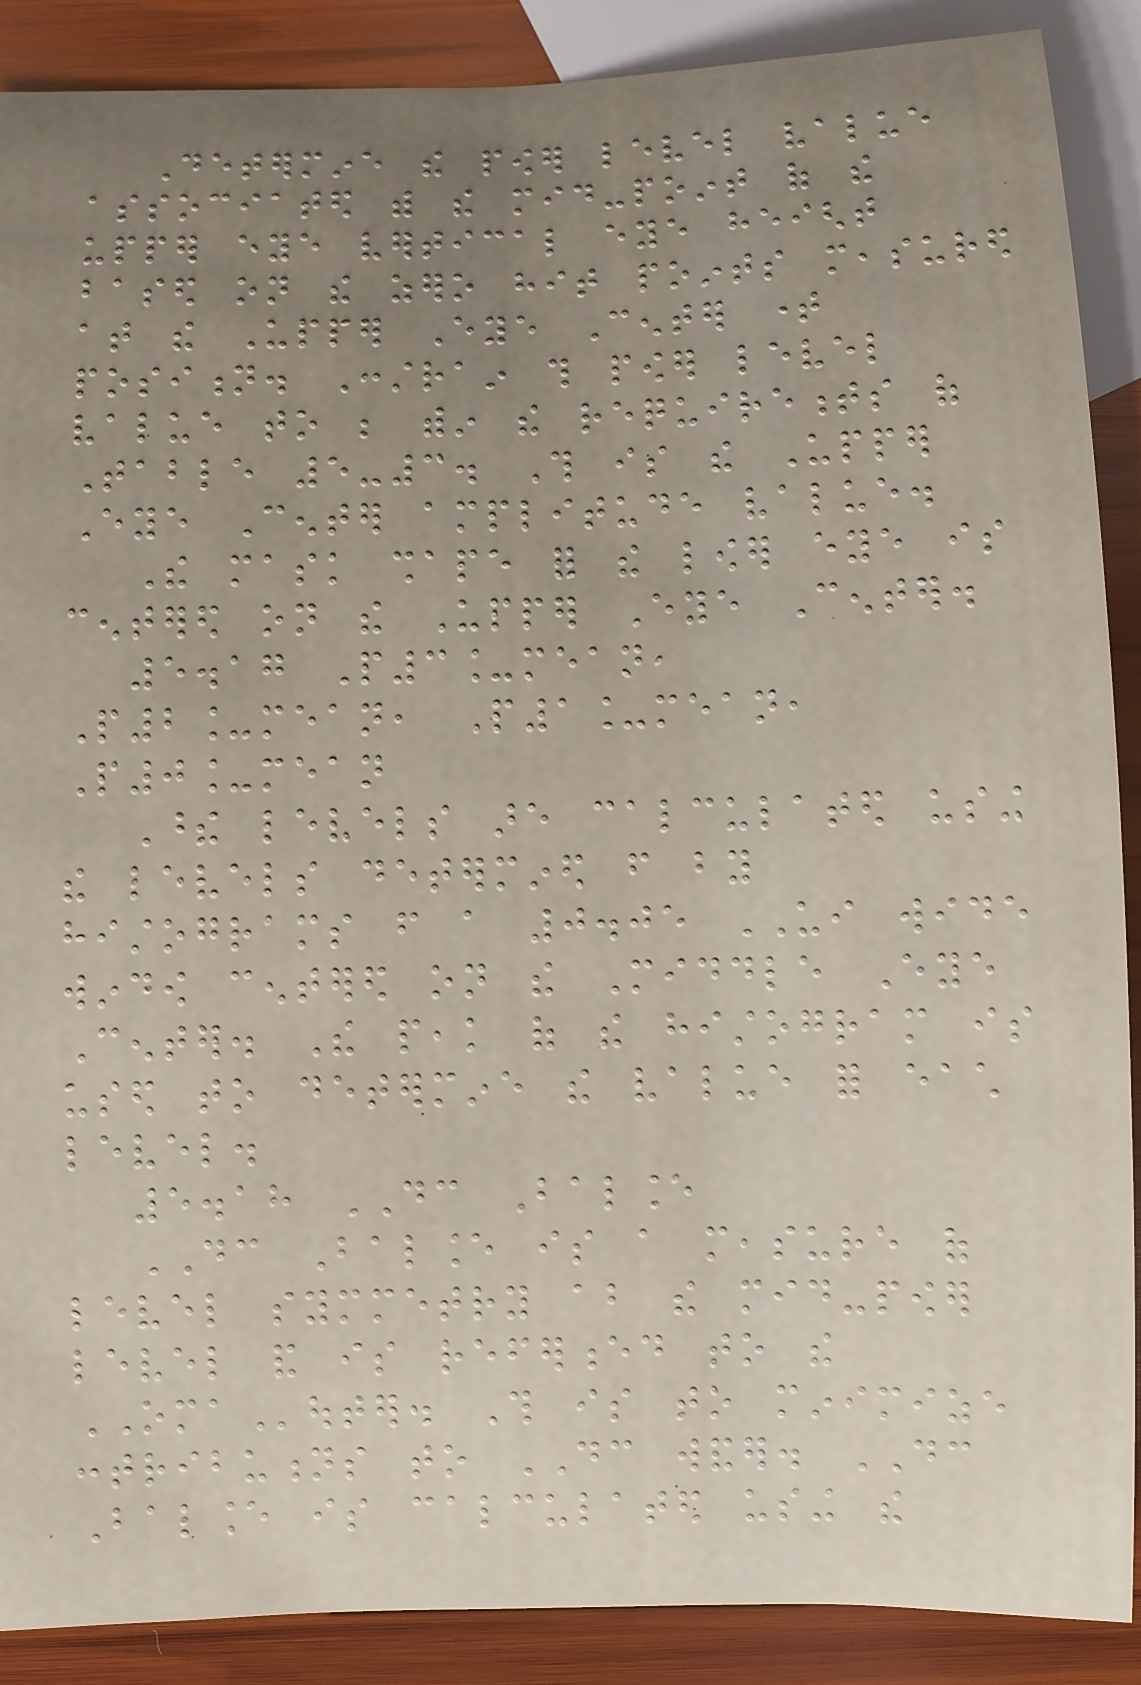Determine the power level value
associated with the mid-point of the
upper eye vertical eye height
based on the zero hit points measured
at the Upper Eye Center time
position. Constrain this power level
value to be within the requirements of
Table 5-3. This is the Upper
Eye Center amplitude value.
The mask shape for the lower eye is
centered on the Upper Eye Center.
5.17 P3_mean,
P2_mean, P1_mean,
P0_mean
These levels are calculated using
the levels determined from by
histograms from a 0.05 UI wide
window centered on the Middle Eye
Center. The peak of the histogram is
used to determine the value for each
level.
5.18 DC Balance
DC Balance is a measure of
level symmetry about the mid-power
level and is referenced to the
OMAouter. This is to minimize
contributions to DC wander. DC
Balance is calculated using the
